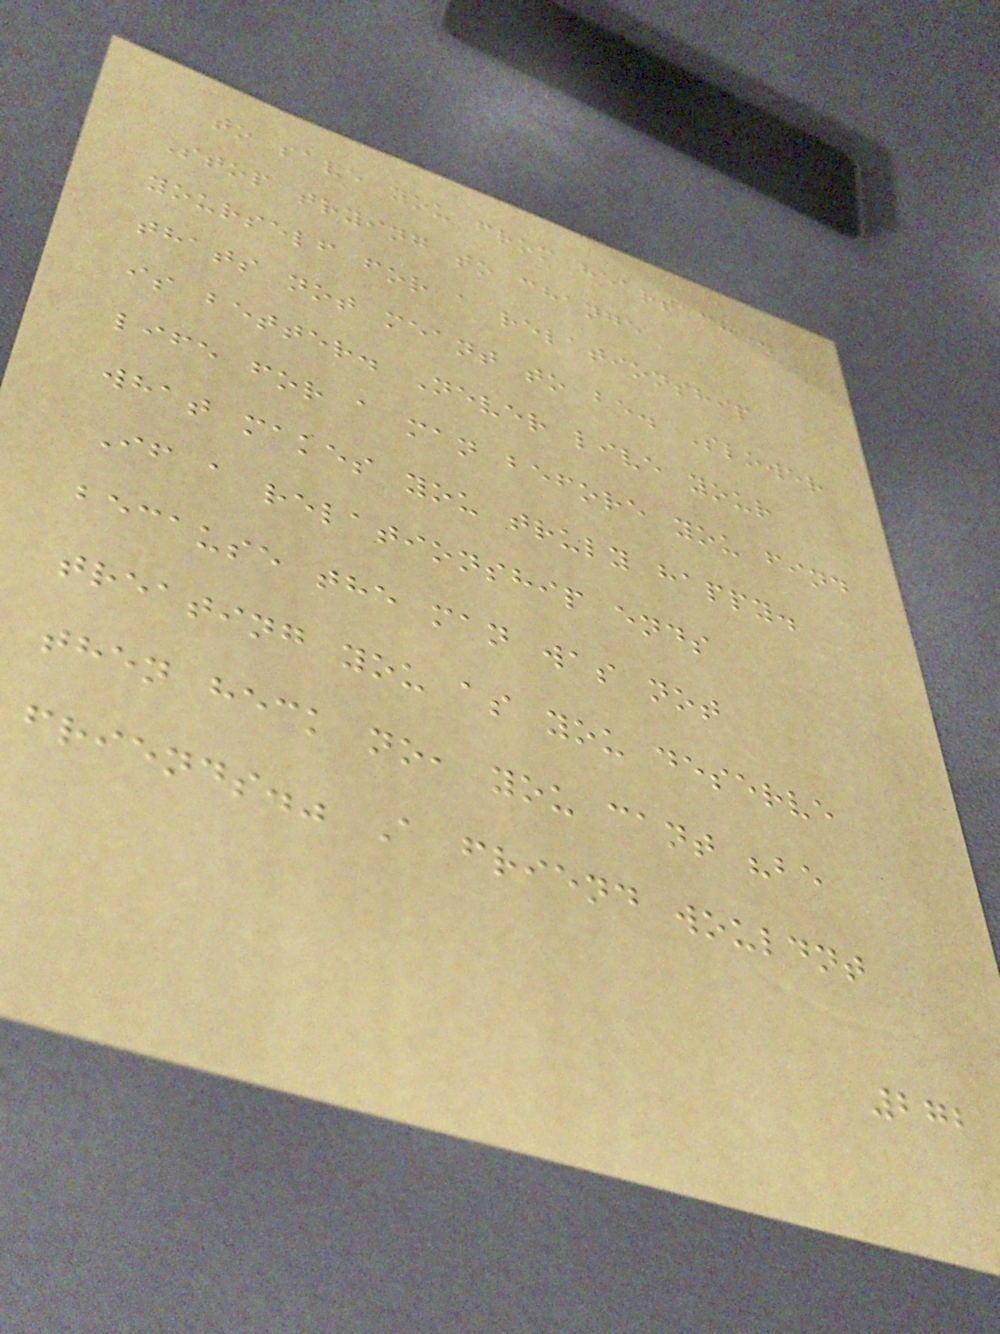to save you from heartache.
Stop trying to change
yourself for a relationship
thats not meant to be. Slower
is better. Never live your
life for a man before you find
what makes you truly happy.
If a relationship ends
because the man was not
treating you as you deserve
then heck no, you cant "be
friends." A friend wouldnt
272
